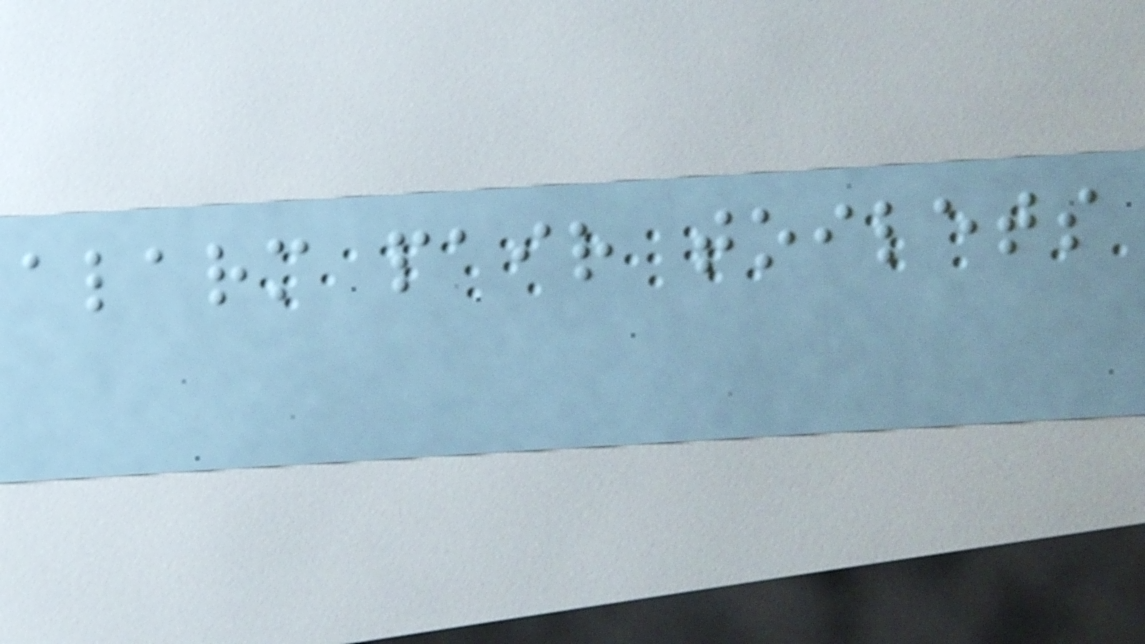alarm pair toilets
